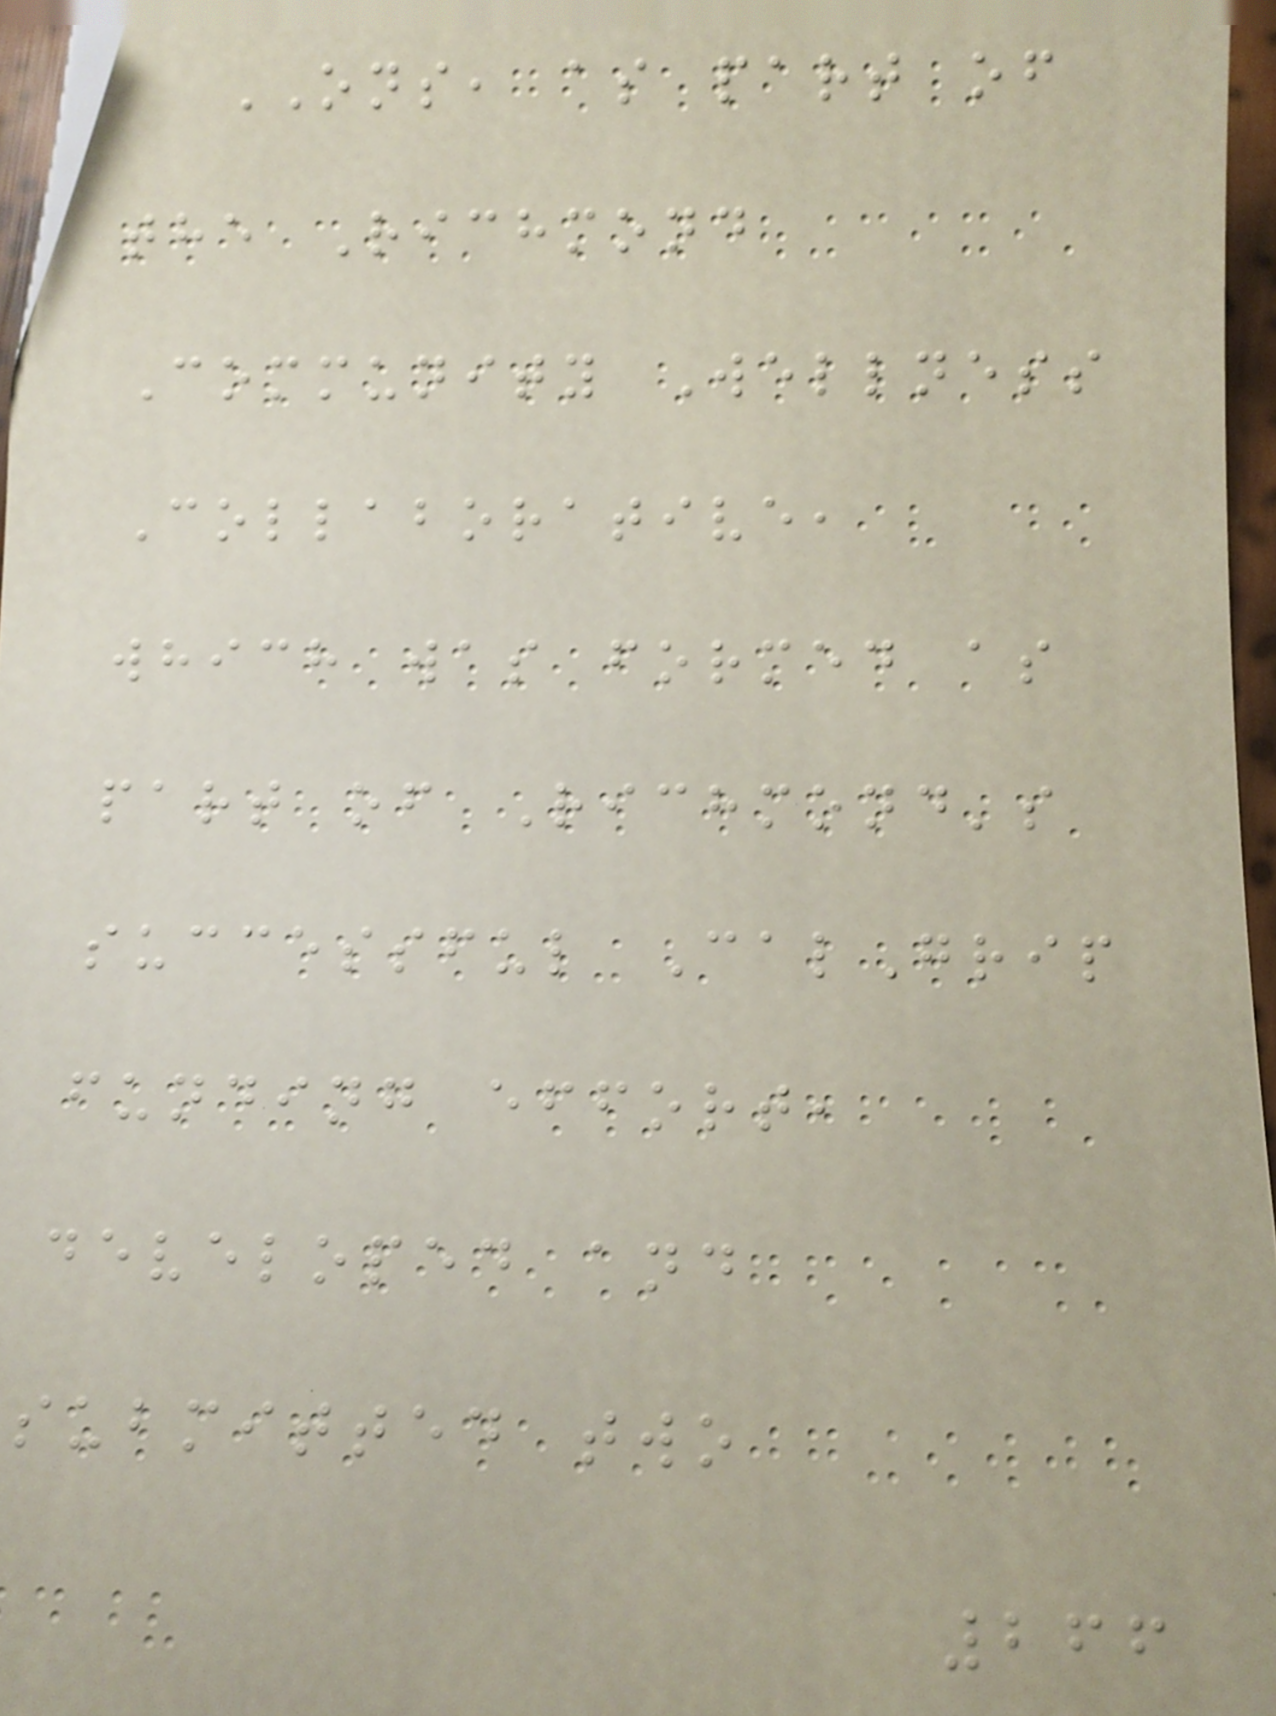ONS, as part of
the Richmond
Community Wellness
Collaborative,
which was formed as
part of Richmond's
successful CalGrip
funding effort,
developed and
submitted two
266
